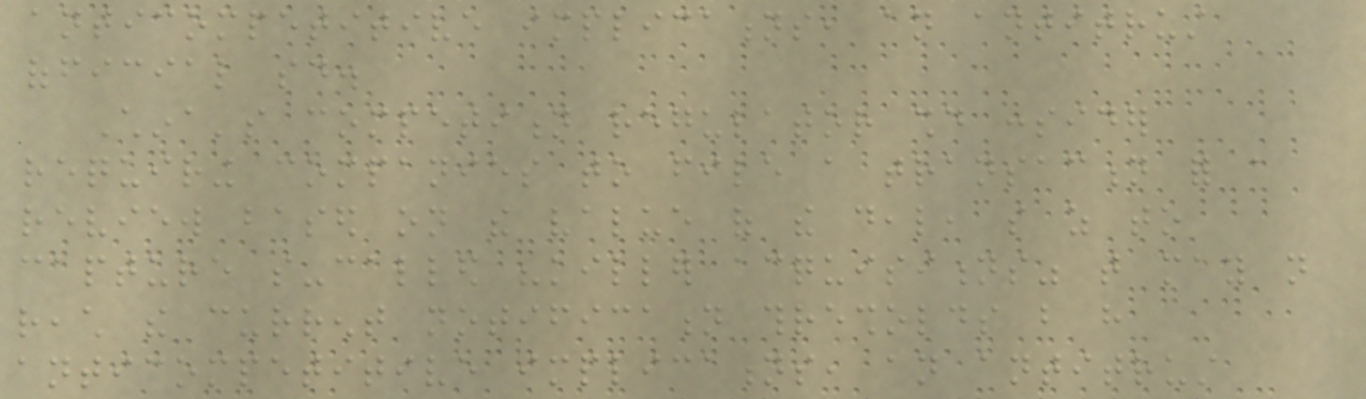anticompetitive implications, an antitrust
official said.
China's competition regulator should consider
requiring companies to file a transaction for a
review based on the value of the deal, so as to
capture so-called "killer acquisitions" that may not
reach the current notification thresholds but have
anticompetitive implications, an antitrust
